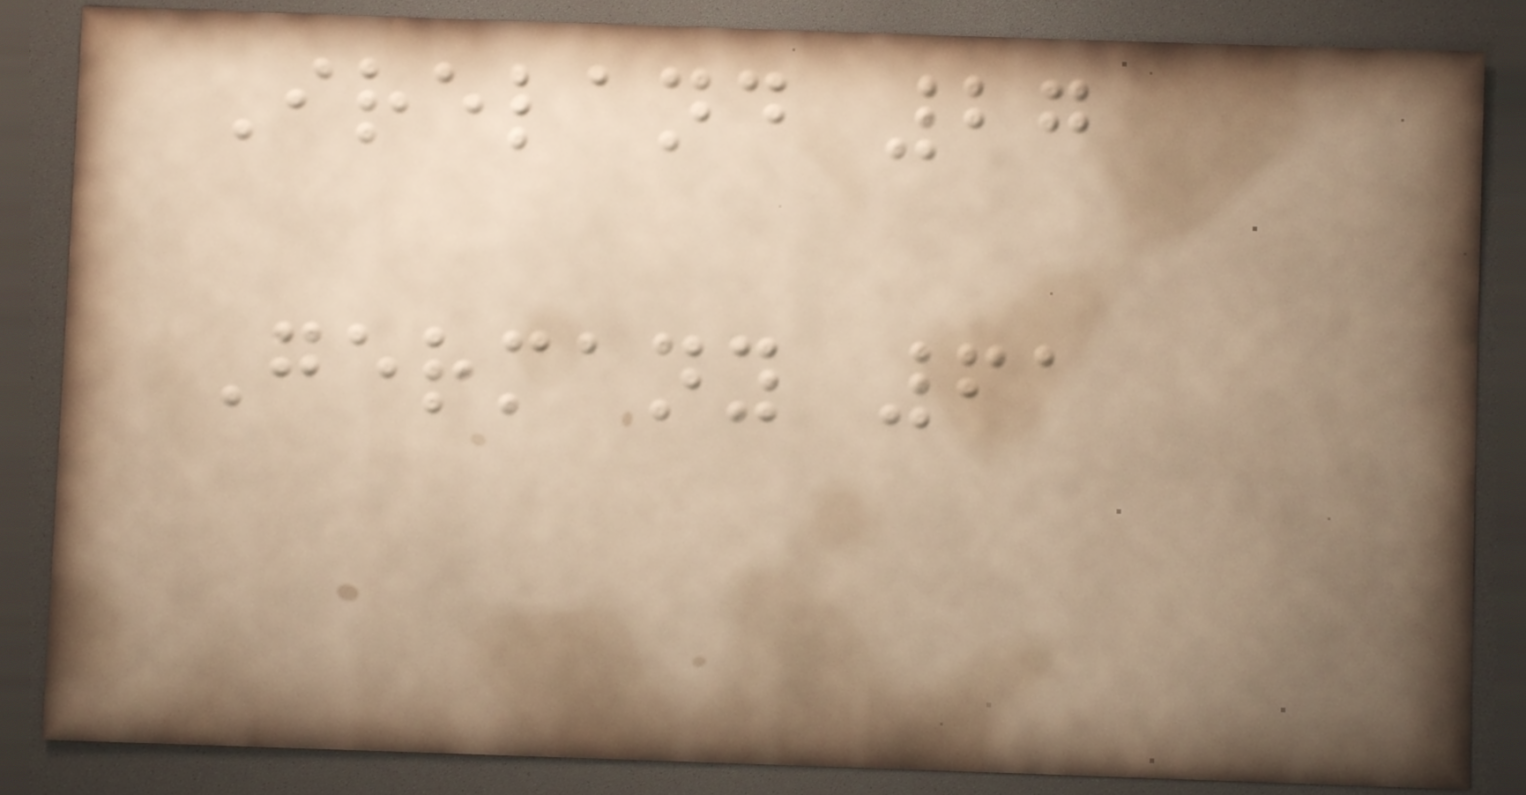Ireland 27
Germany 61
